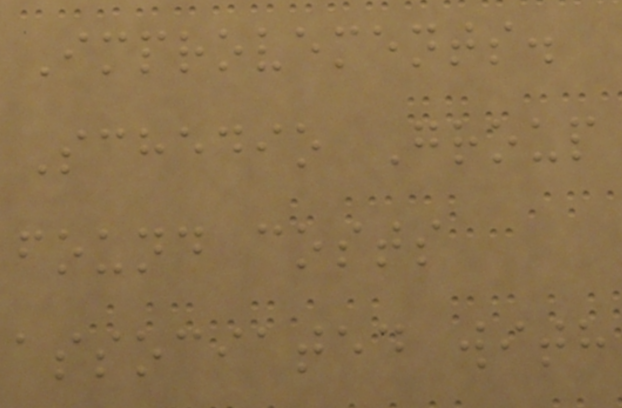Improvements.
Schedio Group
found costs
associated with
